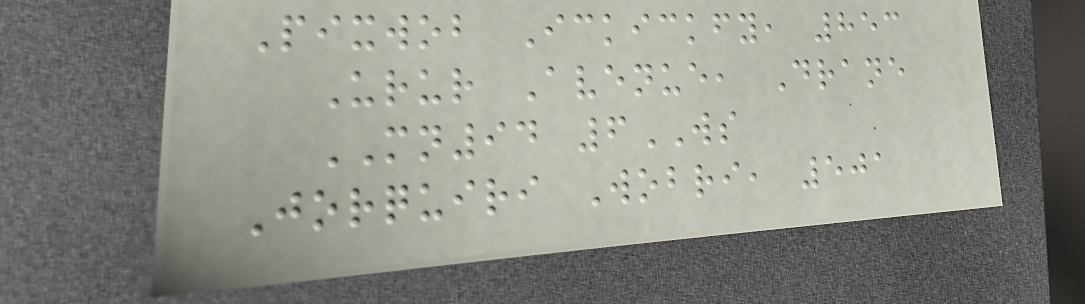Pixwob Ickickfy, 853
Urur Avenue, Drane
MN94 6WS
Jorquiri Wobri, 501
